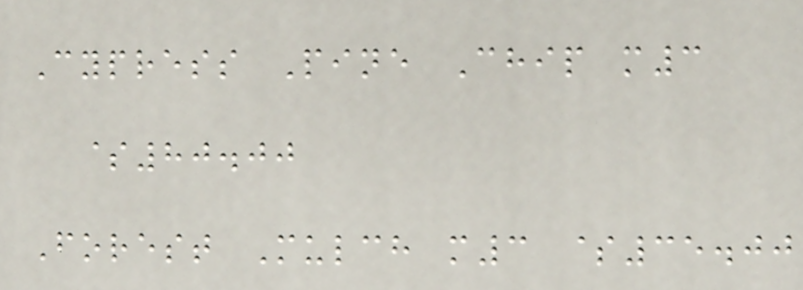Cypress Pine Chip m3
$80.00
Forest Mulch m3 $35.00
